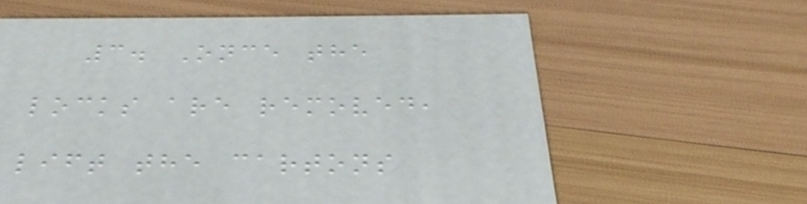3. Once the
locks are removed,
lift the cartons
